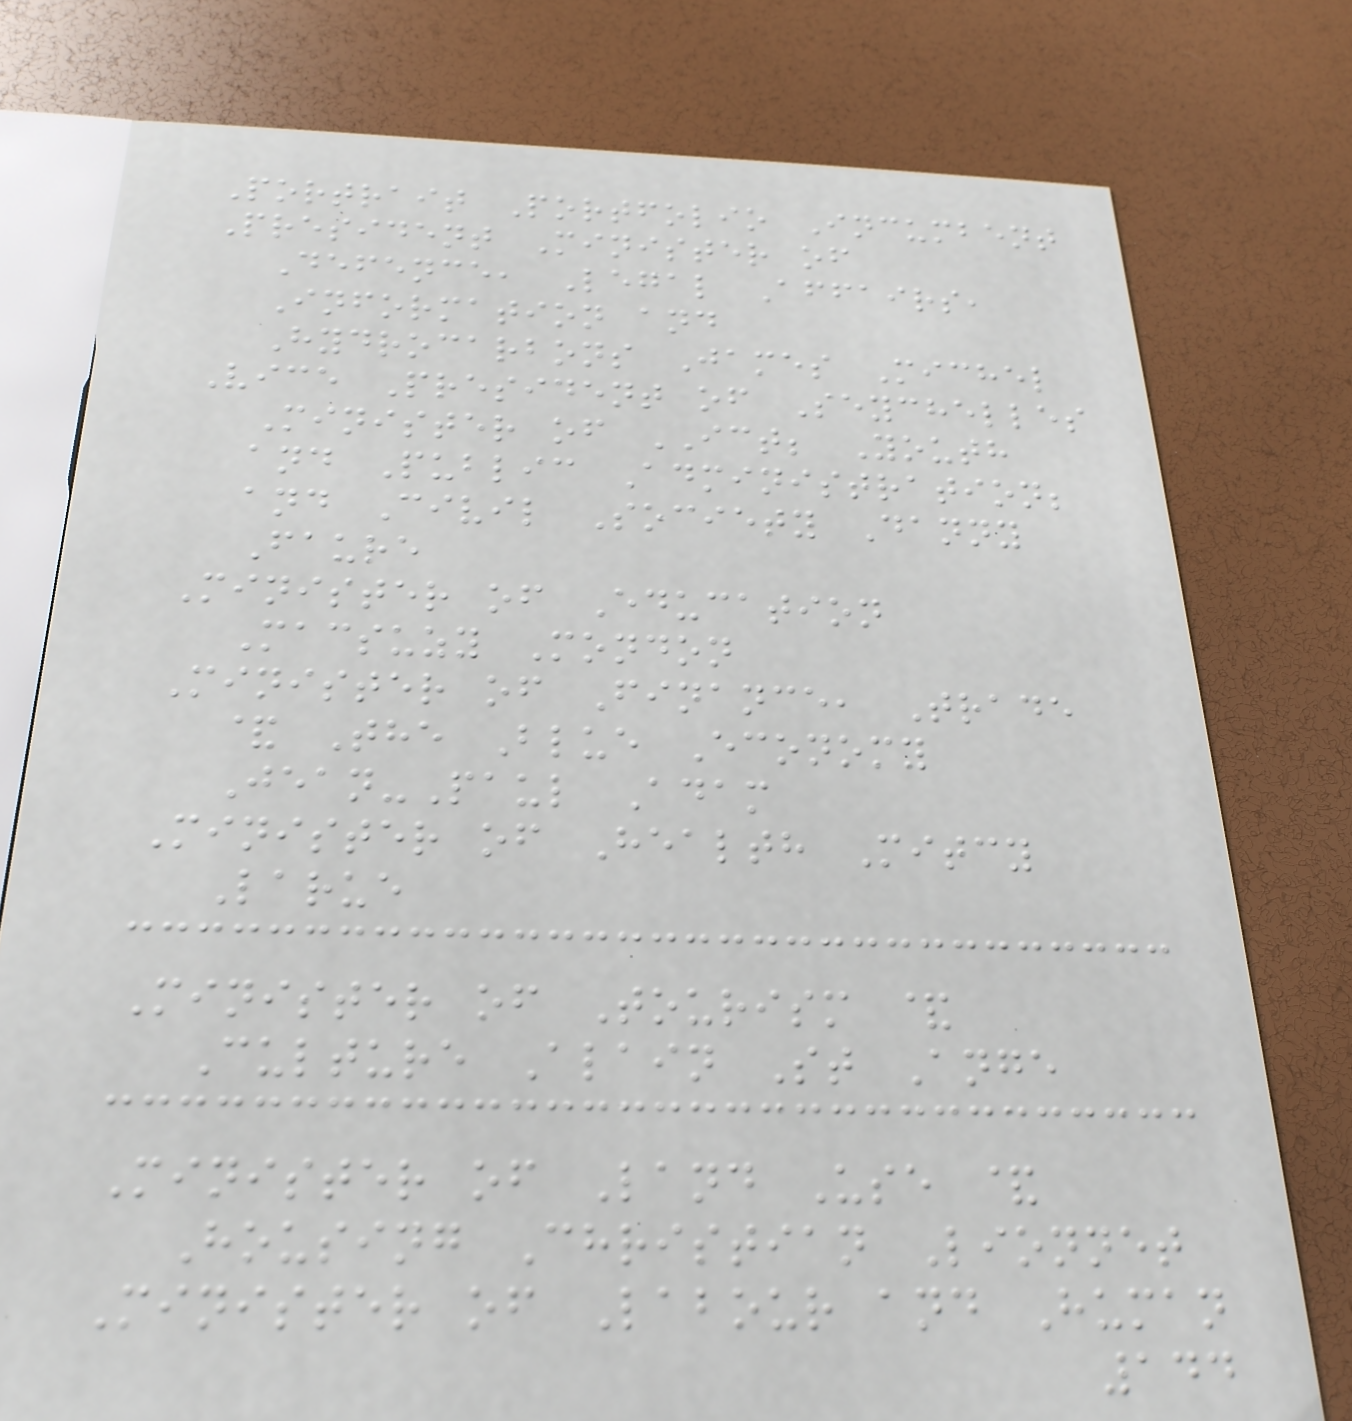Portrait Portfolio Incumbent
President Minister of
Defence, Legal Affairs,
Information and
Hydrocarbons James Michel
Vice President of Seychelles
Minister of ICT; Youth
and Public Administration;
and Civil Society Danny
Faure
Minister of Education
Macsuzy Mondon
Minister of Finance, Trade
& The Blue Economy
Jean-Paul Adam
Minister of Health Mitcy
Larue
Minister of Tourism &
Culture Alain St Ange
Minister of Land Use &
Housing Christian Lionnet
Minister of Labour and Human
144
